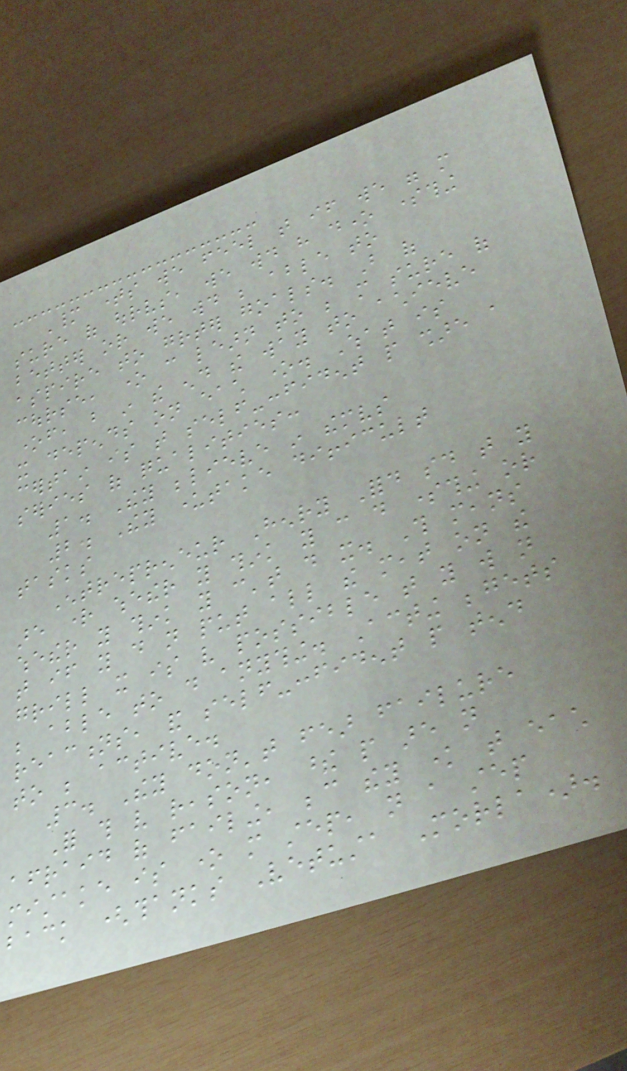Many times we feel that if we were more
sure of ourselves, we would have done something
better or we would be able to
aspire to greater goals. But of
course, one can learn to be more sure of
oneself, but in the end the way to achieve
it depends on each one. What is
certain is that self-confident people share a
series of qualities:
1. They believe in themselves
2. They undertake difficult
tasks
Entrepreneur Henry Ford said that you
are right whether you think you can do something or
whether you think you can't do it. This means
that if you do not put all the meat on the
grill it is very possible that you will not
be able to do anything. Acting begets
reactions, and self-confident people tend
to be active.
3. They don't fear failure
For this very reason, these people are not
afraid of failing, because they know that each
mistake is one more step, not a step
back (thanks Vetusta Morla).
